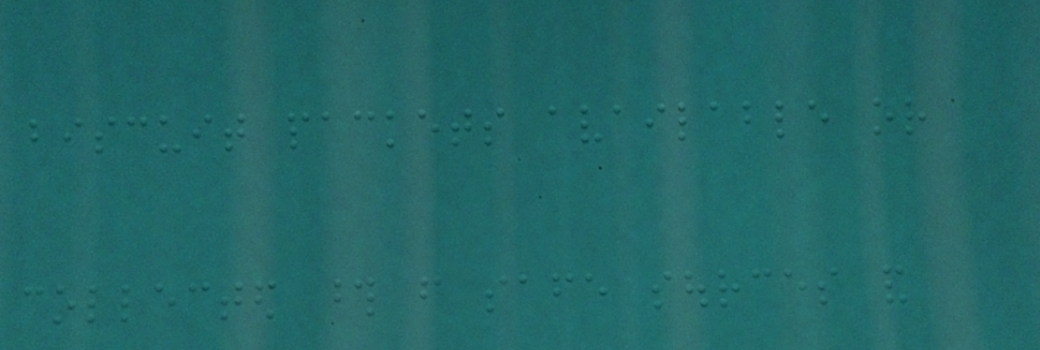biscuit packets available or
collected those from safe sources and
